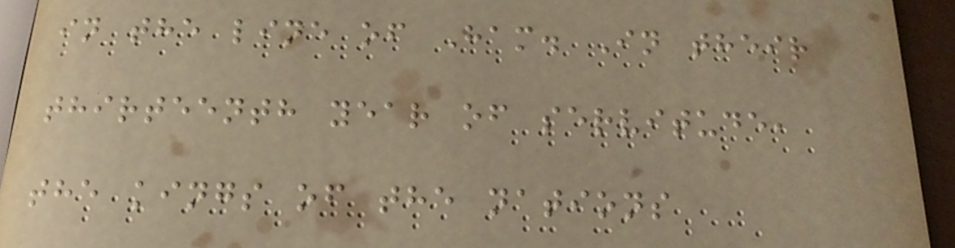in the line of Ham. In their
thirteenth year of servitude,
the kings of the nations
